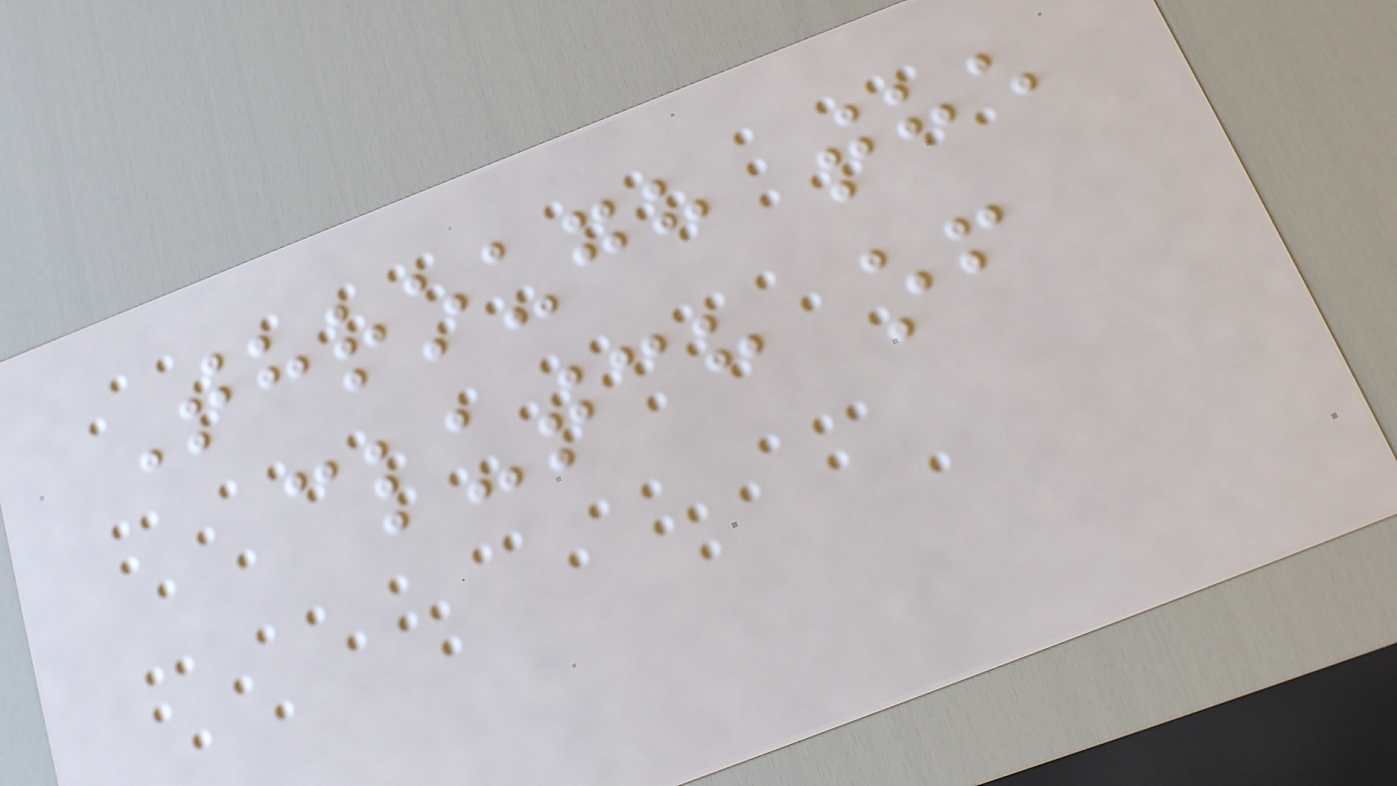Through the
clutch of
